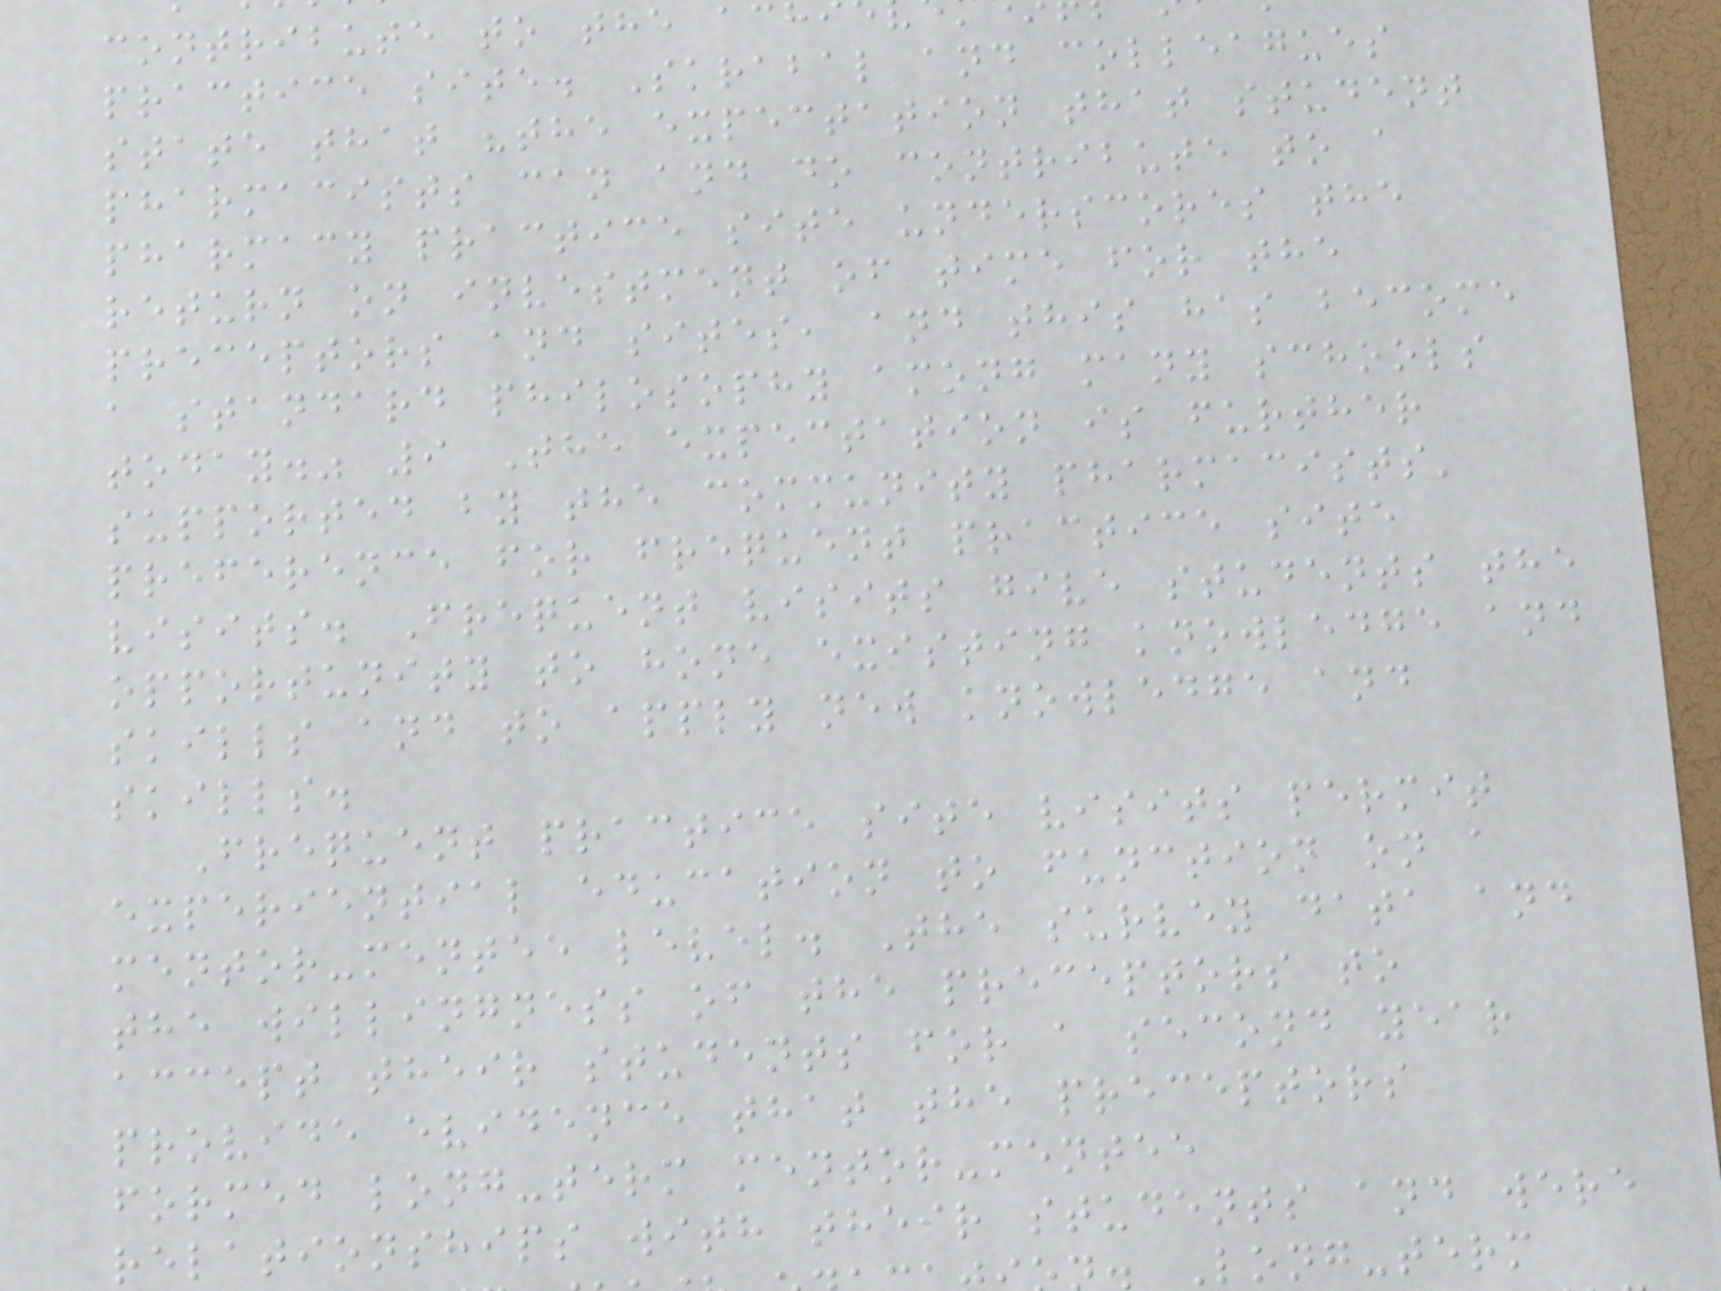contribute to the ac
practice site. Skrabal and colleagues
state that "the expectation that student
pharmacists can and do contribute to a
pharmacy practice site underscores the
return on investment of time for the
preceptors and sites, and this has become
a standard philosophy among many schools
today." 9 The expectation is further
supported by the community pharmacists'
preference for frequent practice site
visits. Frequent visits give students the
opportunity to hone existing knowledge and
skills and to apply new knowledge and
skills.
Frequent practice site visits permit
experiential education to function on a
mentor-mentee level. The survey data and
the willingness of the preceptors to
accept their students for a second year
provide evidence that the preceptors
formed long-term mentor-mentee
relationships with their students and were
Long-term
